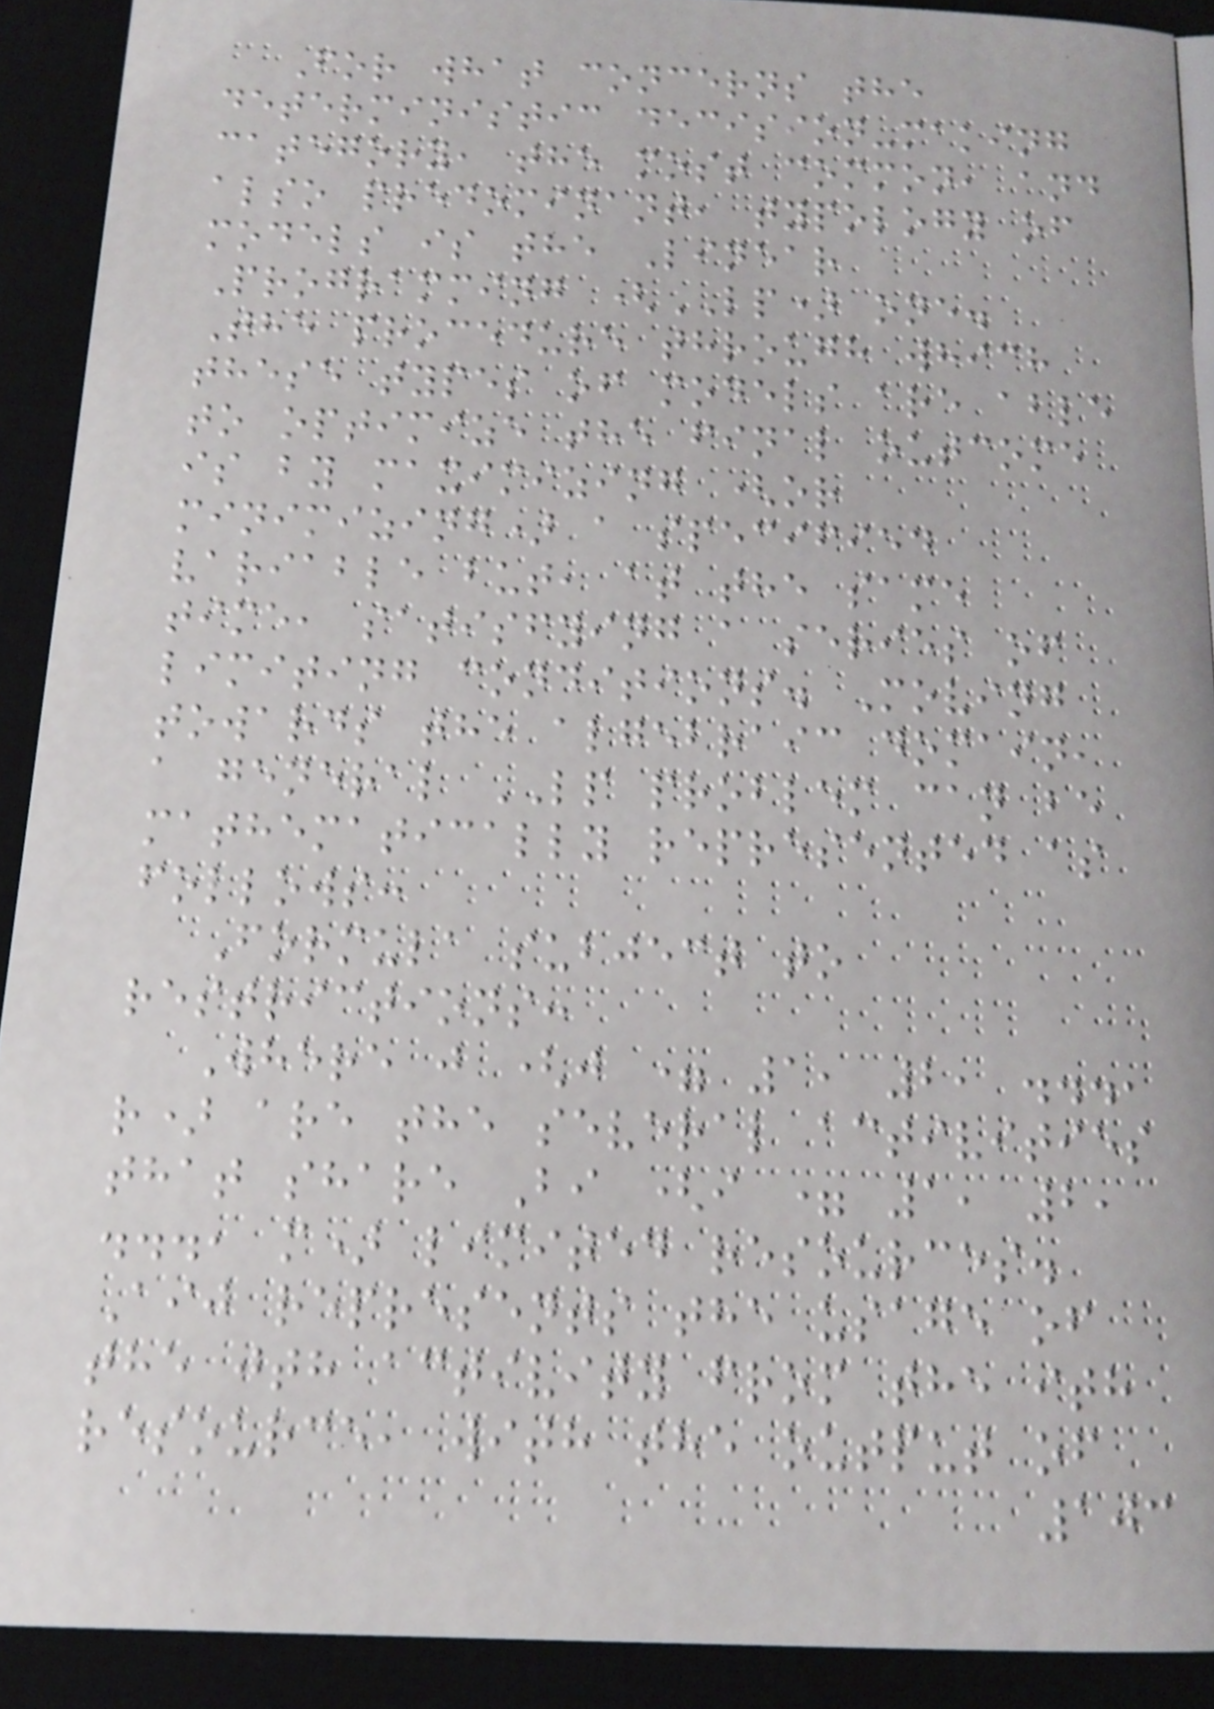For what concerns the
deterministic decision-making
category, the most common, and
also predominant, typology of
models is the Linear
Programming (LP) one.
The procedure through which
these types of models are able
to optimize the final outcome
is by maximizing (or
minimizing) a specified
variable but, at the same
time, satisfying a series of
limiting conditions. Moving
towards the algebraic domain,
a general LP problem can be
mathematically represented as
follows:
Formula subject to
restrictions:
Where j (j = 1, 2, ...,
r) are the several activities
that share Bi (i = 1, 2,
..., m) limited resources.
Aij represents the usage of
the jth activity from the ith
resource, with the output of
103
